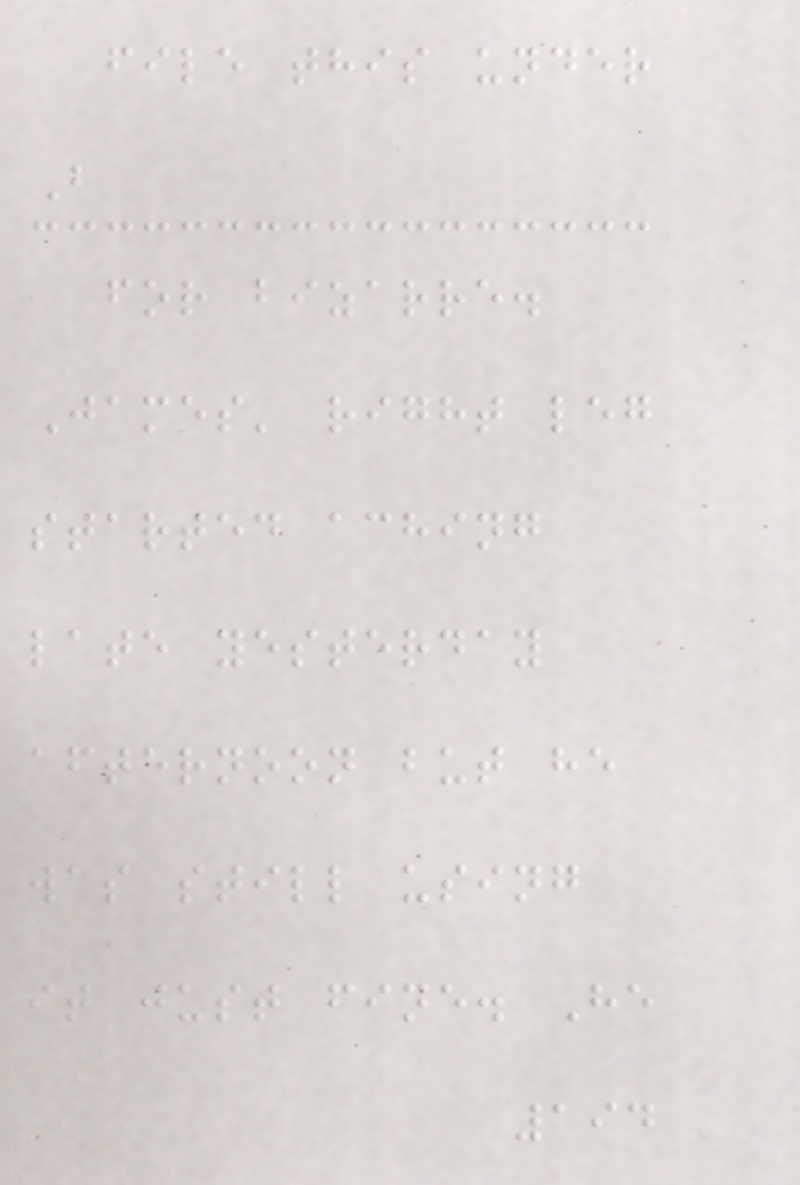file this under
B
for bizarre.
James' right leg
started aching
late yesterday
afternoon but he
was still using
it just fine. He
194
